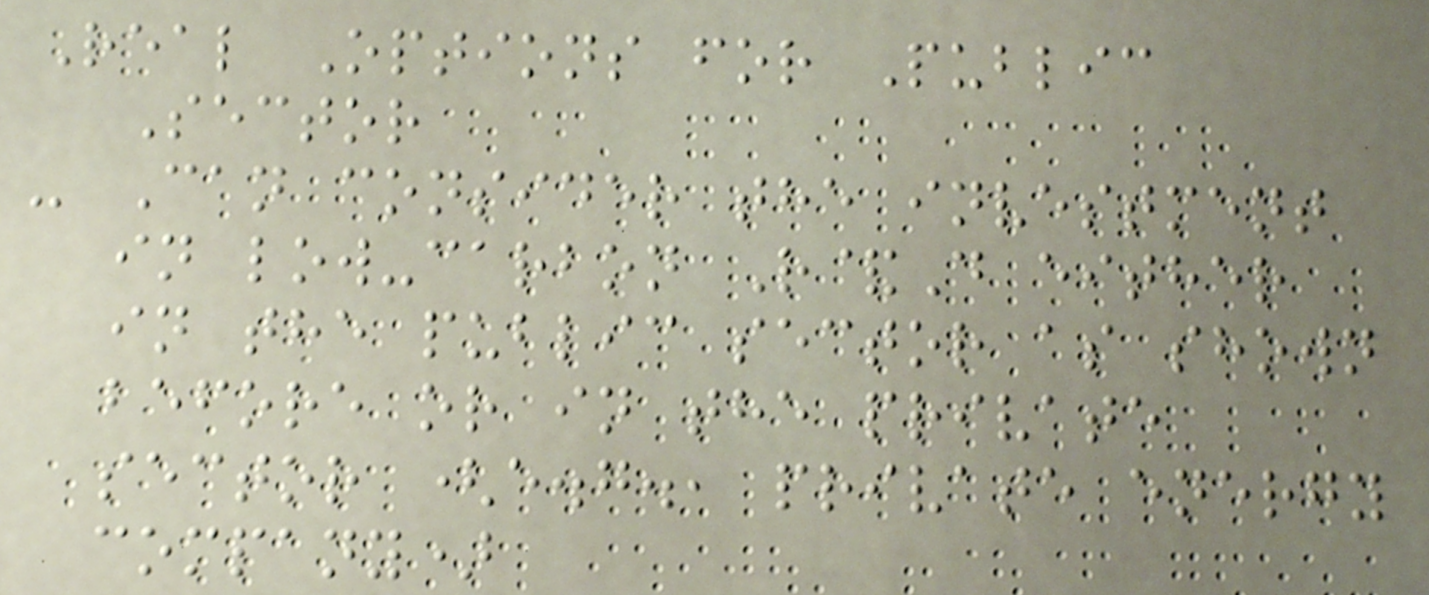Real Options for Public
Sector
- Can consider the investment
in low-carbon R&D either
in the public sector as shown
before or in the private
sector (e.g., private energy
company)
